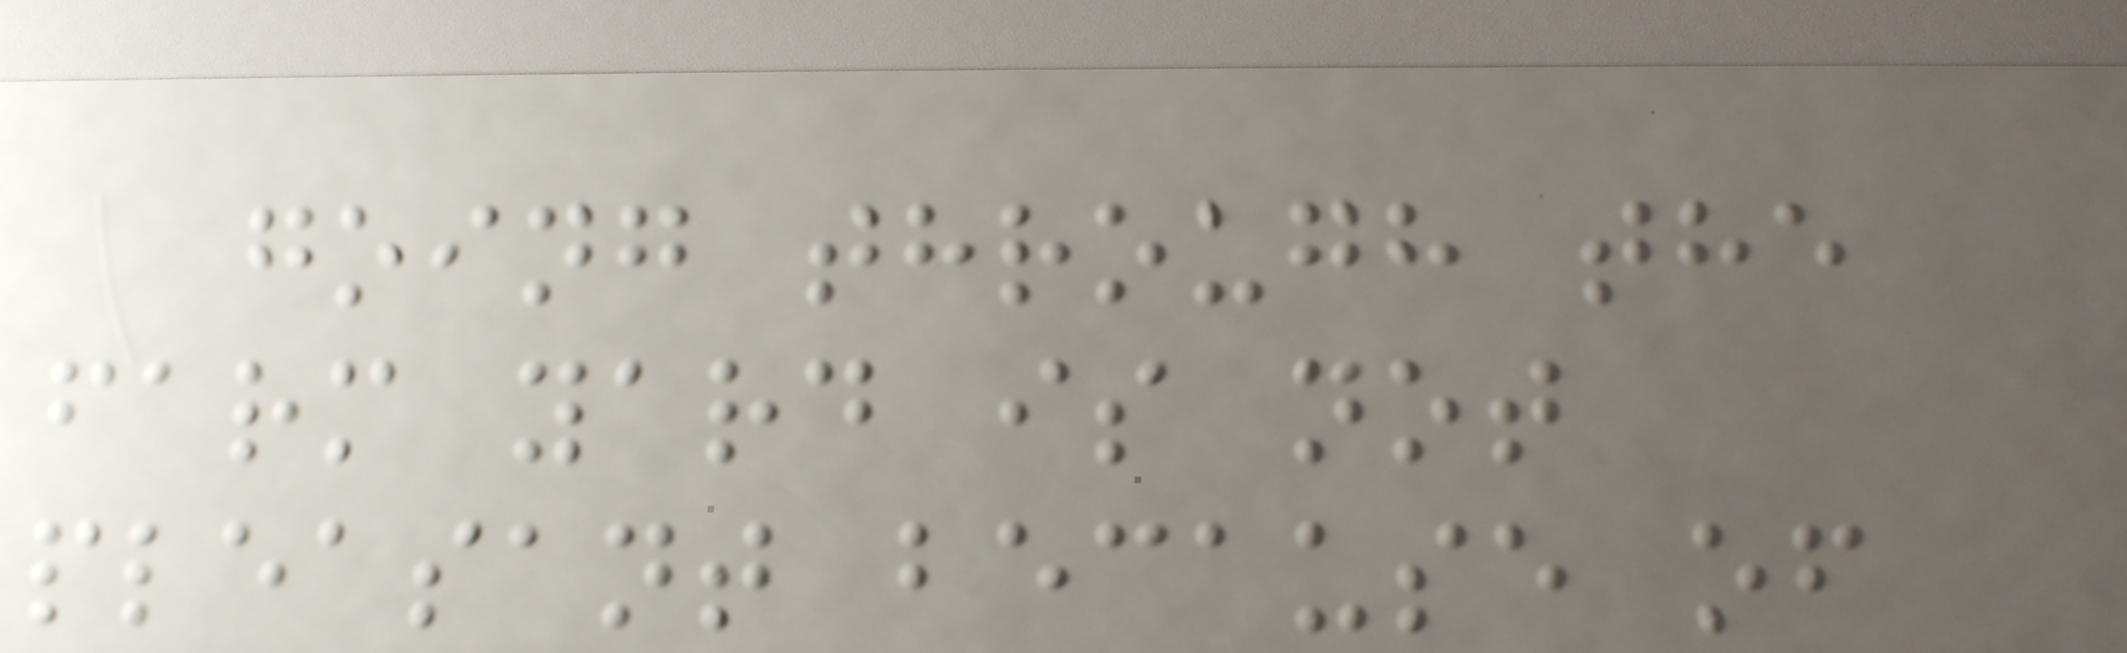going through the
farm yard is not
pleasant because of
